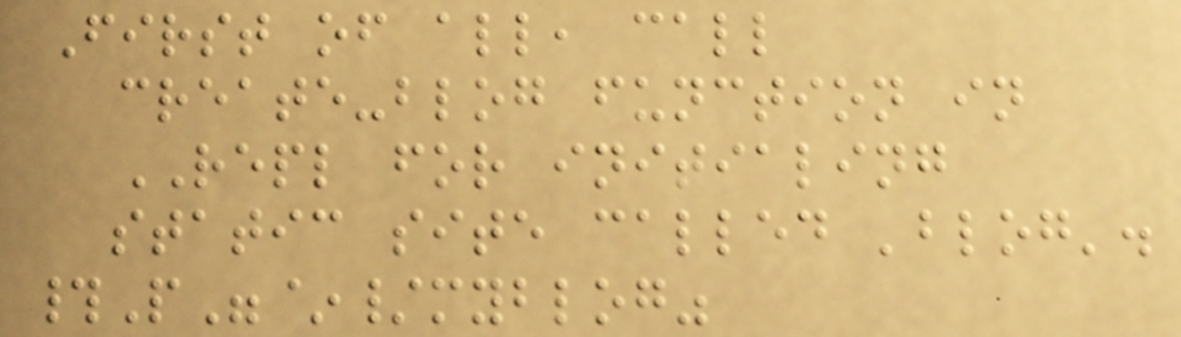First of all, call
create-blog function in
REPL for initialing
static site called 'blog'.
#P"~/myblog"
